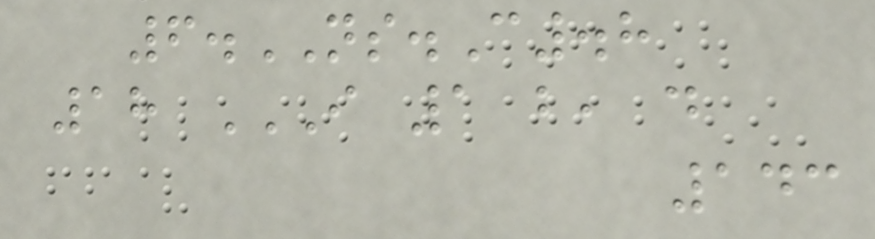6.NS.C.8
18 I 1 B, D
143
